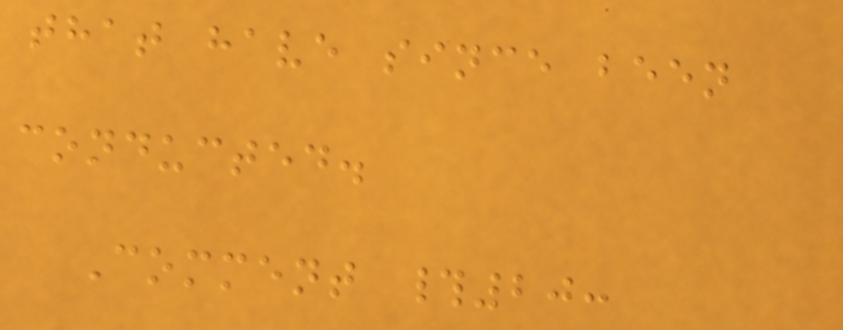that have since been
conducted.
Comment #20:
